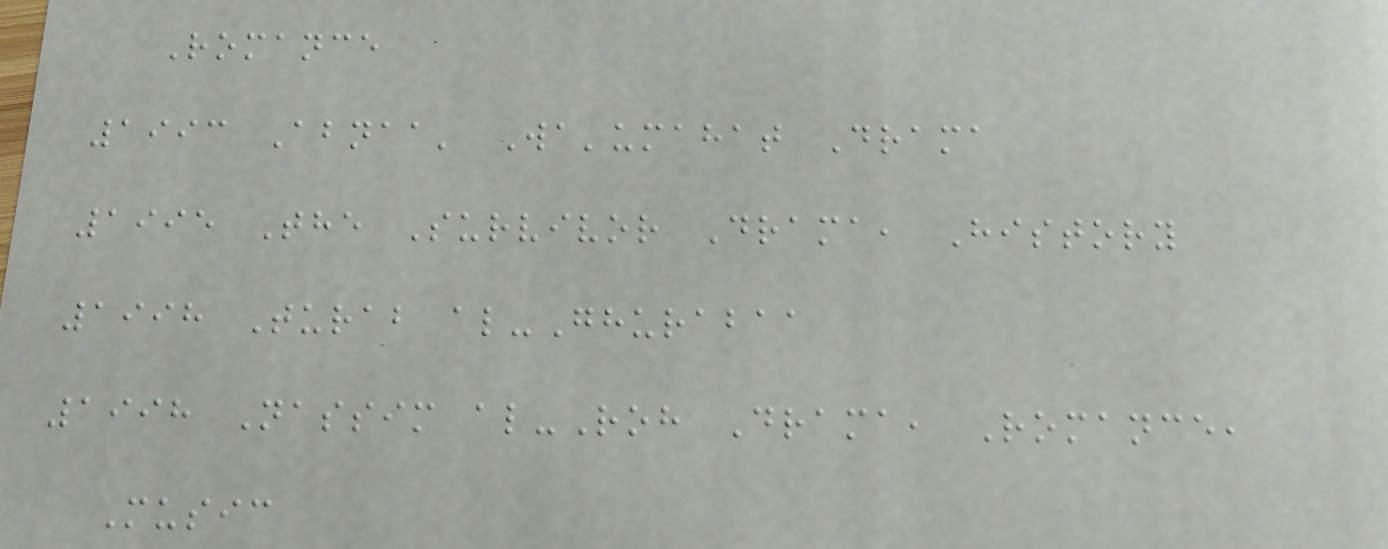Romance
1993 Abnaa' Wa'umahat Drama
1995 The Survivor Drama, History
1998 Turab al-Ghurabaa
1998 Nassim al-Roh Drama, Romance,
Music
